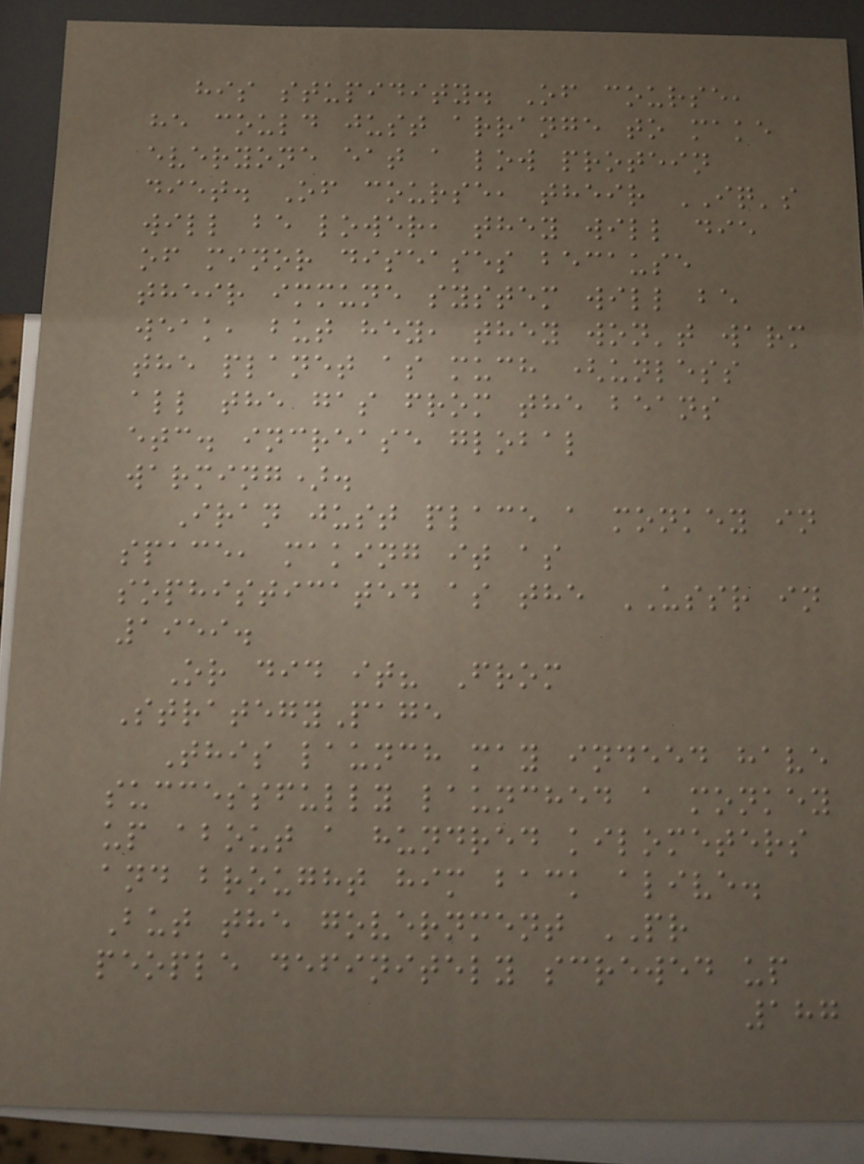his stupidity. Of course,
he could just arrange to make
everyone eat a low protein
diet. Of course, their IQ's
will be lower, they will die
of minor diseases because
their immune system will be
weak, but hey, they won't warm
the planet as much (unless
all the gas from the beans
etc. increase global
warming).
Iran just place a monkey in
space, making it as
sophisticated as the USSR in
1959.
Or did it? From
StrategyPage
This launch may indeed have
successfully launched a monkey
up about a hundred kilometers
and brought him back alive.
But the government PR
people definitely screwed up
187
